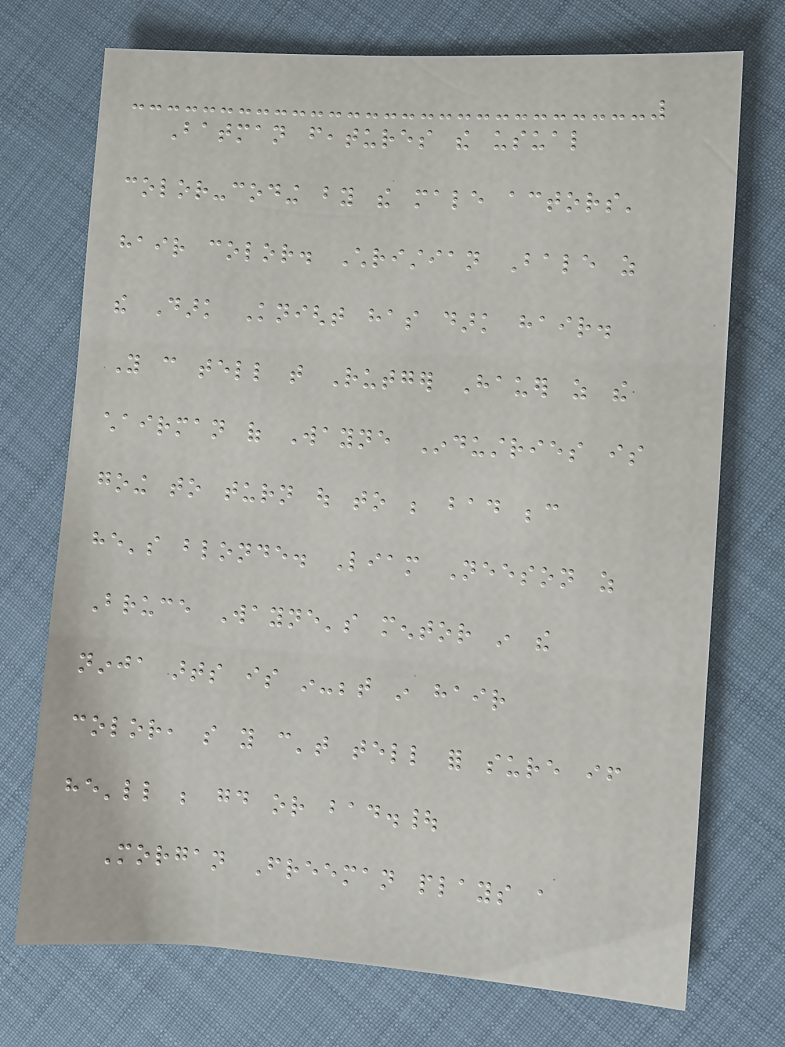Batman features the usual
color-coding by the male actors'
hair color. Christian Bale as
the Dark Knight has dark hair.
You can tell that Rutger Hauer as the
chairman of Wayne Industries is
going to turn out to be bad because
he's blonde. Liam Neeson as
Bruce Wayne's mentor in the
ninja arts is in-between in hair
color, so you can't tell for sure if
he'll be good or bad.|
Morgan Freeman plays a
